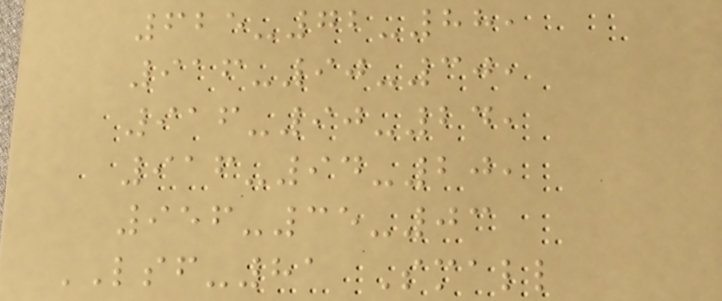625-72-88,
916-90-30,
916-90-24,
916-94-20,
956-35-03
LSF-81 Small
